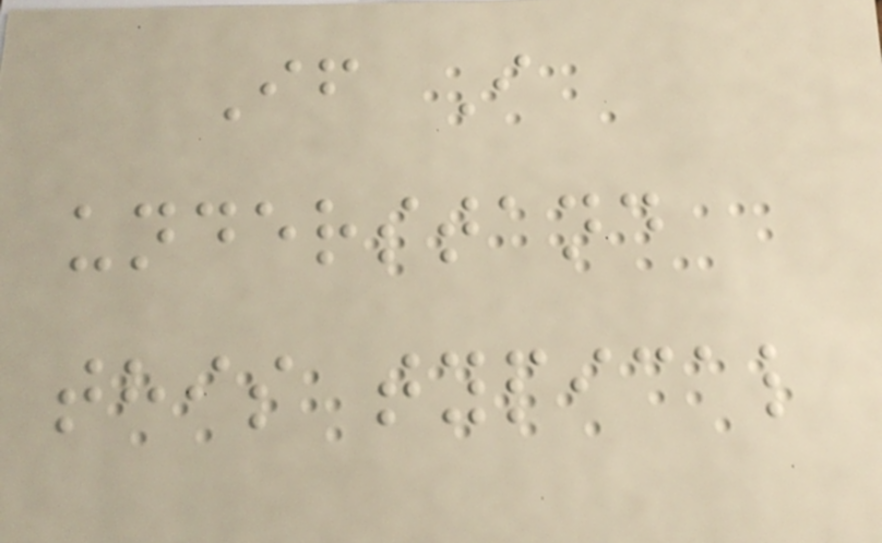If I
understand
this typical
